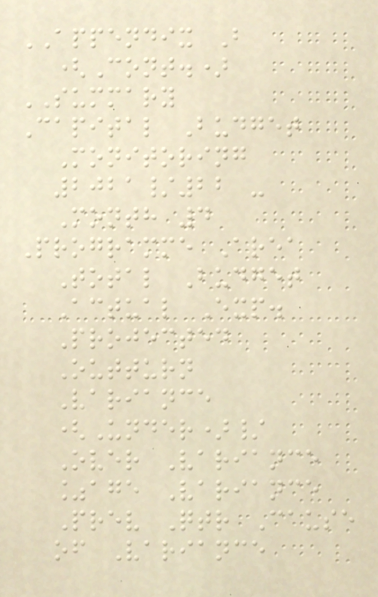APPENDIX B
(Cont.)
SUMMARY
Capital Budget
Monitoring
2021/22 -
Month 4
Programme Area
Total Budget
Actual Exp.
Projected
Outturn
Variance
(Under)/
Over Variance
%age Variance
Prev Qtr Cause
of Variance
